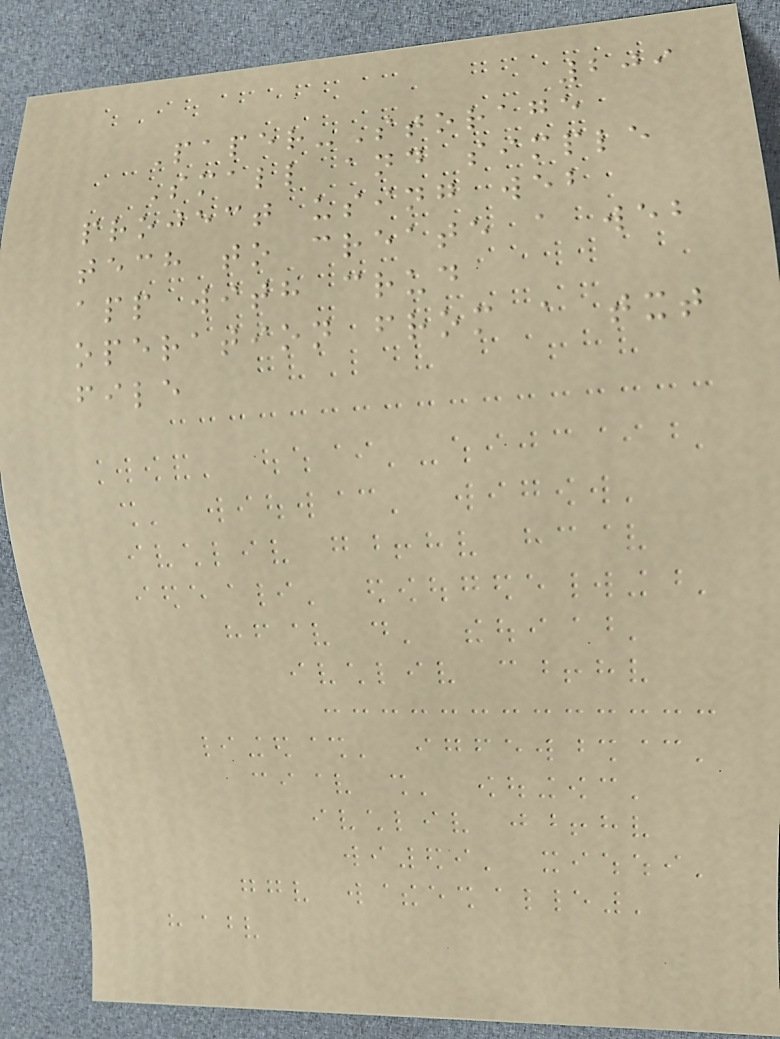209
Paper-Storage
Small and simple
project using web
tech to create a web
app with crud
operation from a txt
file
